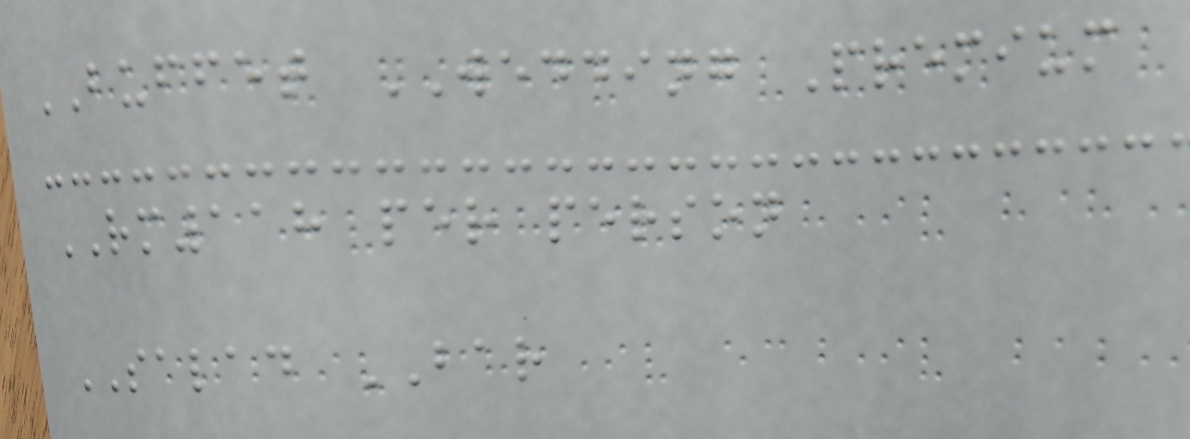BUFFET WEDDING Premium
RM118 per person
SALAD BAR
